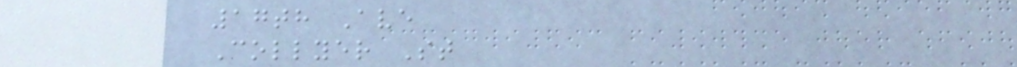17th Ave
Collyer St
